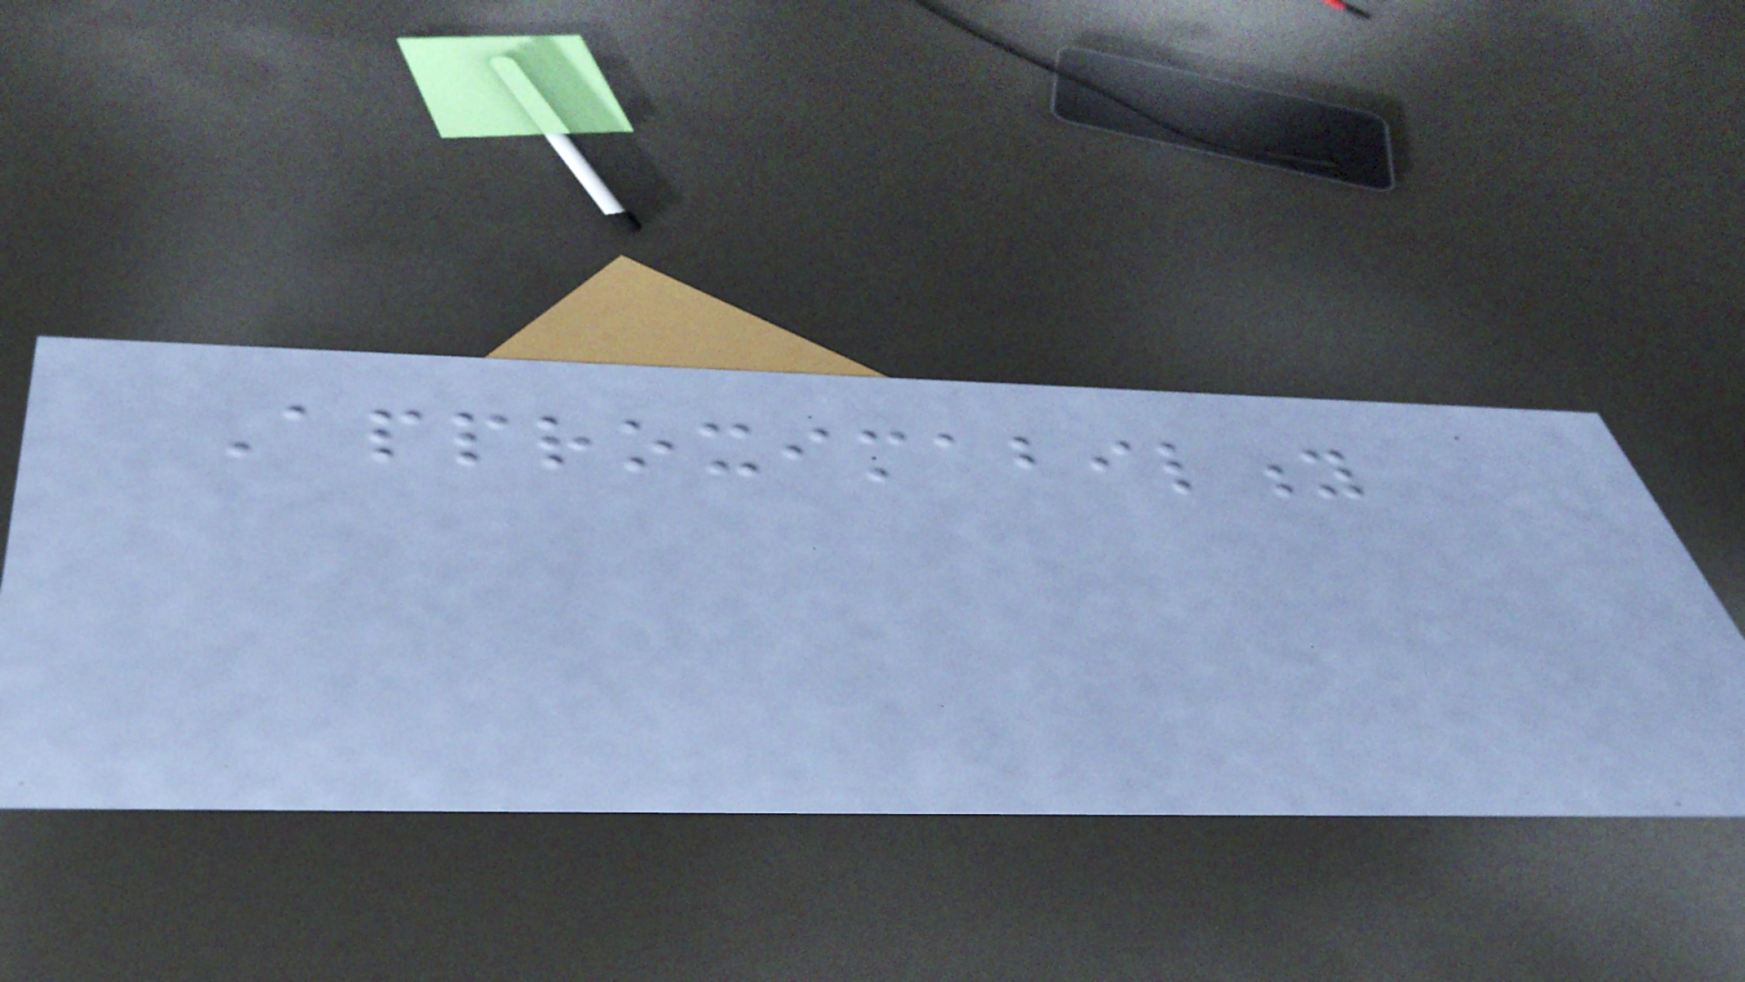Approximability
